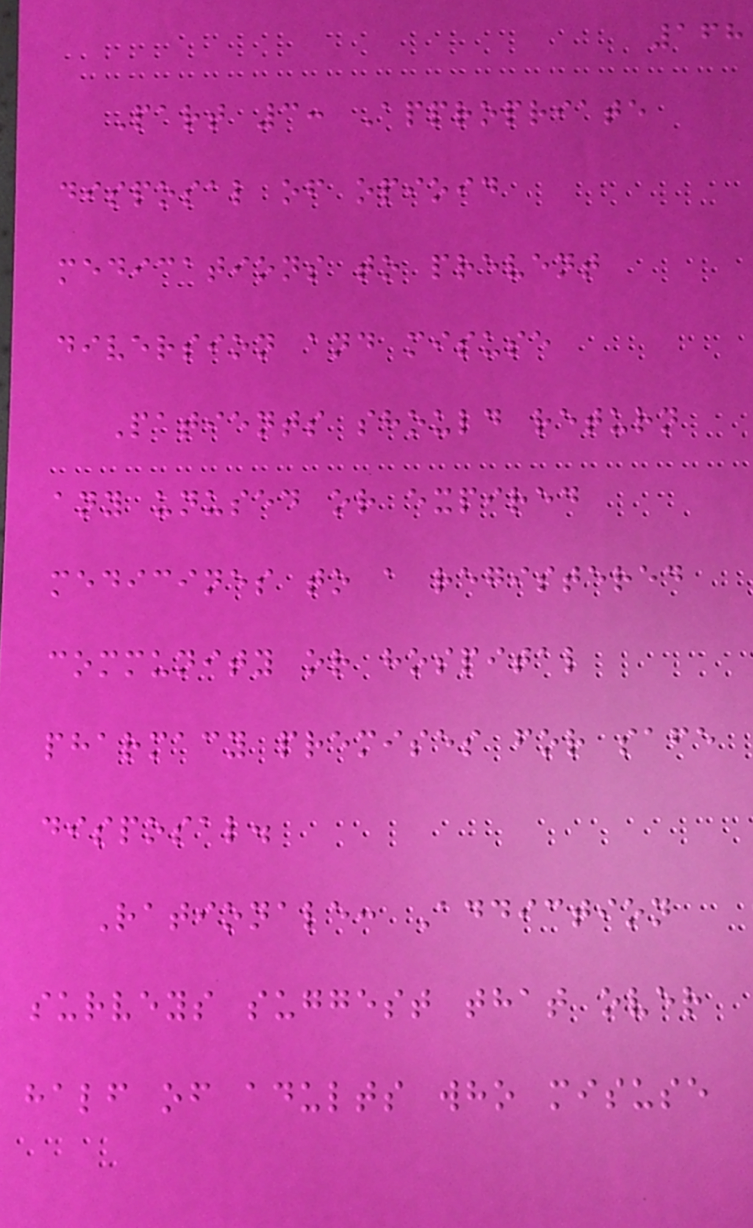168
Part 3: Appropriate
disposal of opioid
medications to prevent
diversion and misuse
Patients should return
any unused or expired
medicines to a registered
community or hospital
pharmacy premises for safe
disposal.
Rationale: Addiction
surveys suggest that over
half of adults who misuse
